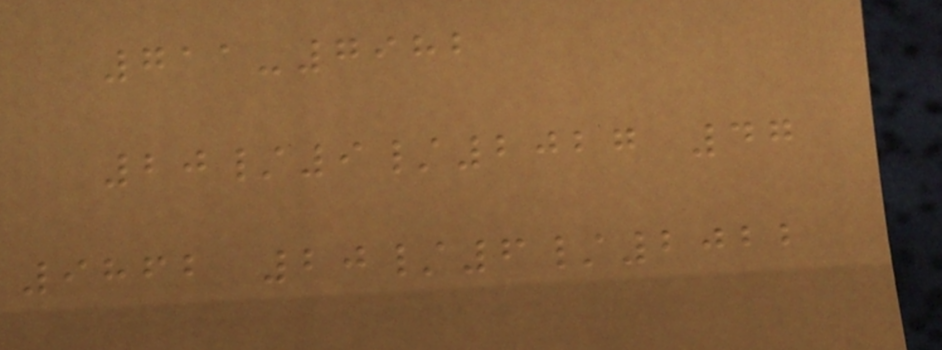711-7982
20/9/2027 47
9862 20/6/2022
